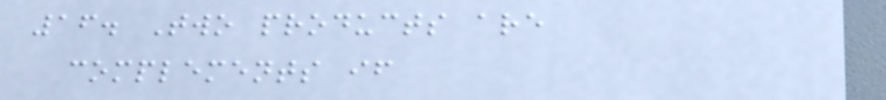16. Two products are
complements if
